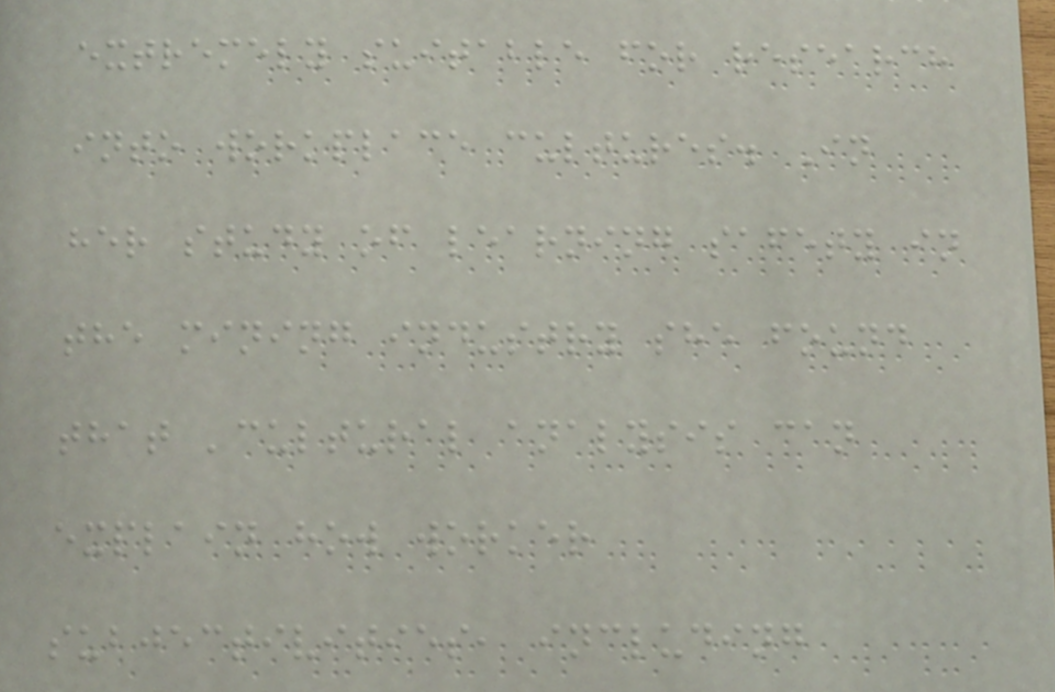extremely suitable for research
into workplace cultures. In
her study of learning safety in
the mining industry she found
that 'cultural analysis can
explain how worker
subjectivities, including
